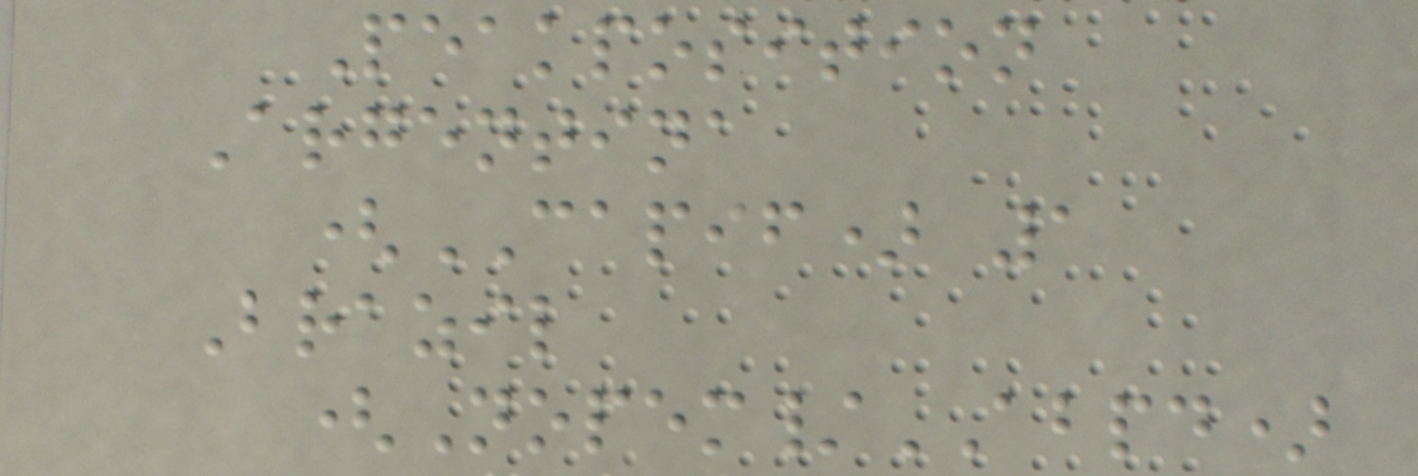Peakposition
Argentina
(CAPIF) 1
Brazil
(Nopem/ABPD)
